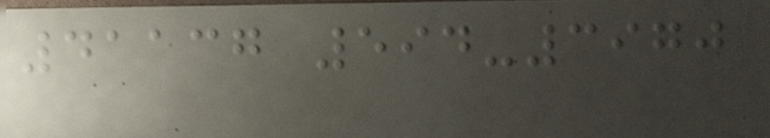41137 594-3970
